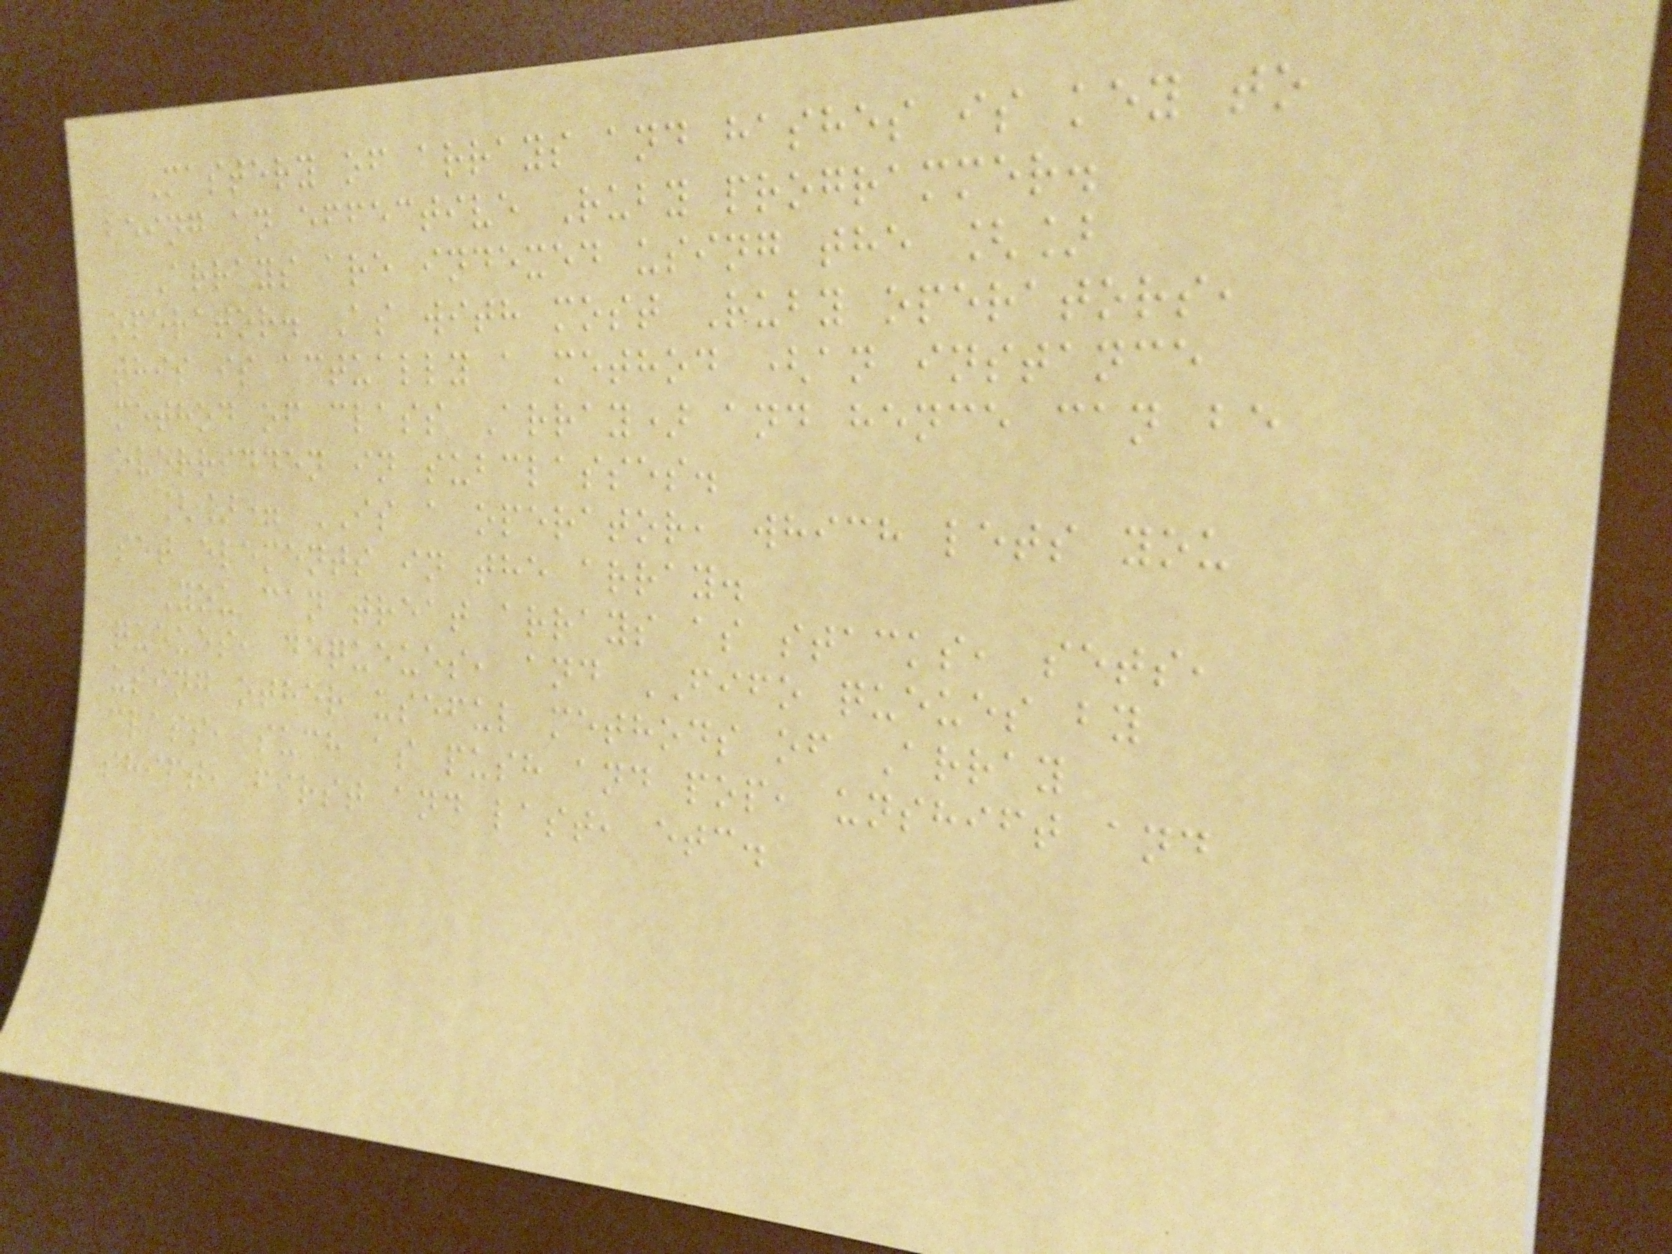Mastery of arrays and hashes is key to
being an effective Ruby programmer.
Arrays are indexed using the []
operator. As with most Ruby operators,
this is actually a method (an instance
method of class Array) and hence can be
overridden in subclasses.
[]= IS a operator, which lets you
set elements in the array.
You can treat arrays as stacks, sets,
queues, dequeues, and FIFO queues by
using other useful methods of Array
class, such as push and pop, unshift and
shift, first and last, etc.
